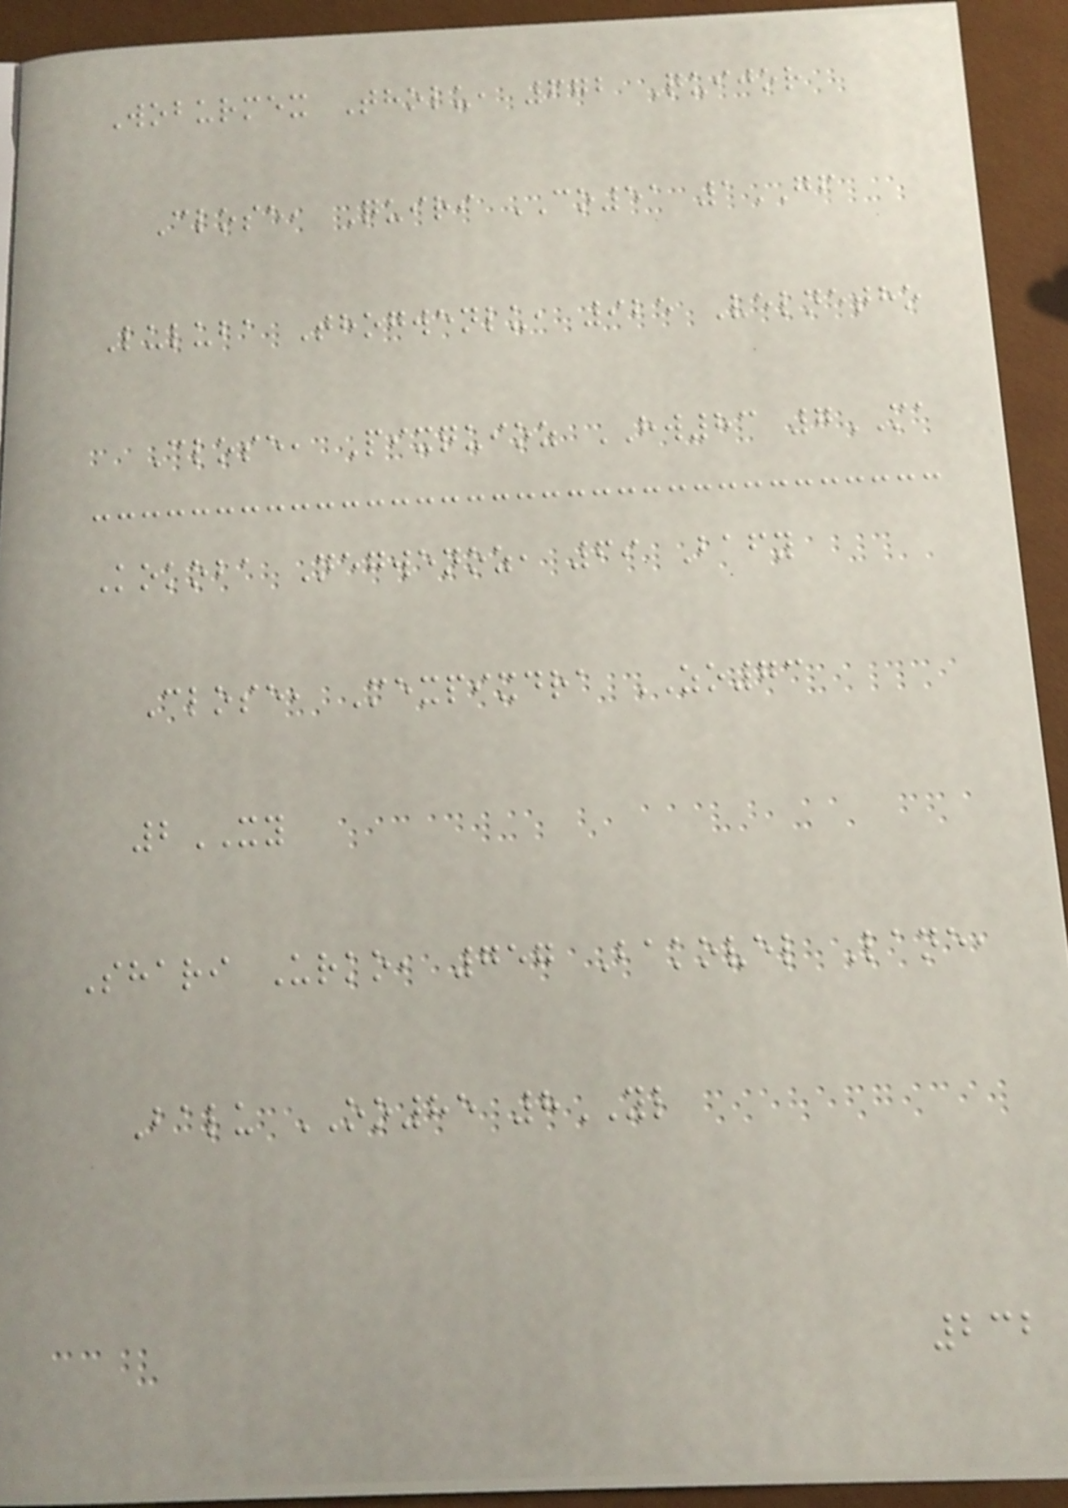Woburmex Tholu, 672 Quijor
Close, Quiri CO51 1GF
Luluba Thogwenlu, 925 Velnetho
Close, Pixquioz HW83 7MA
Kokoba Negwenoz, 69 Bafy
Close, Mexpixdra ZO73
2XY
Shari Urko, 757 Bakovel Lane,
Balu OO85 8YL
232
